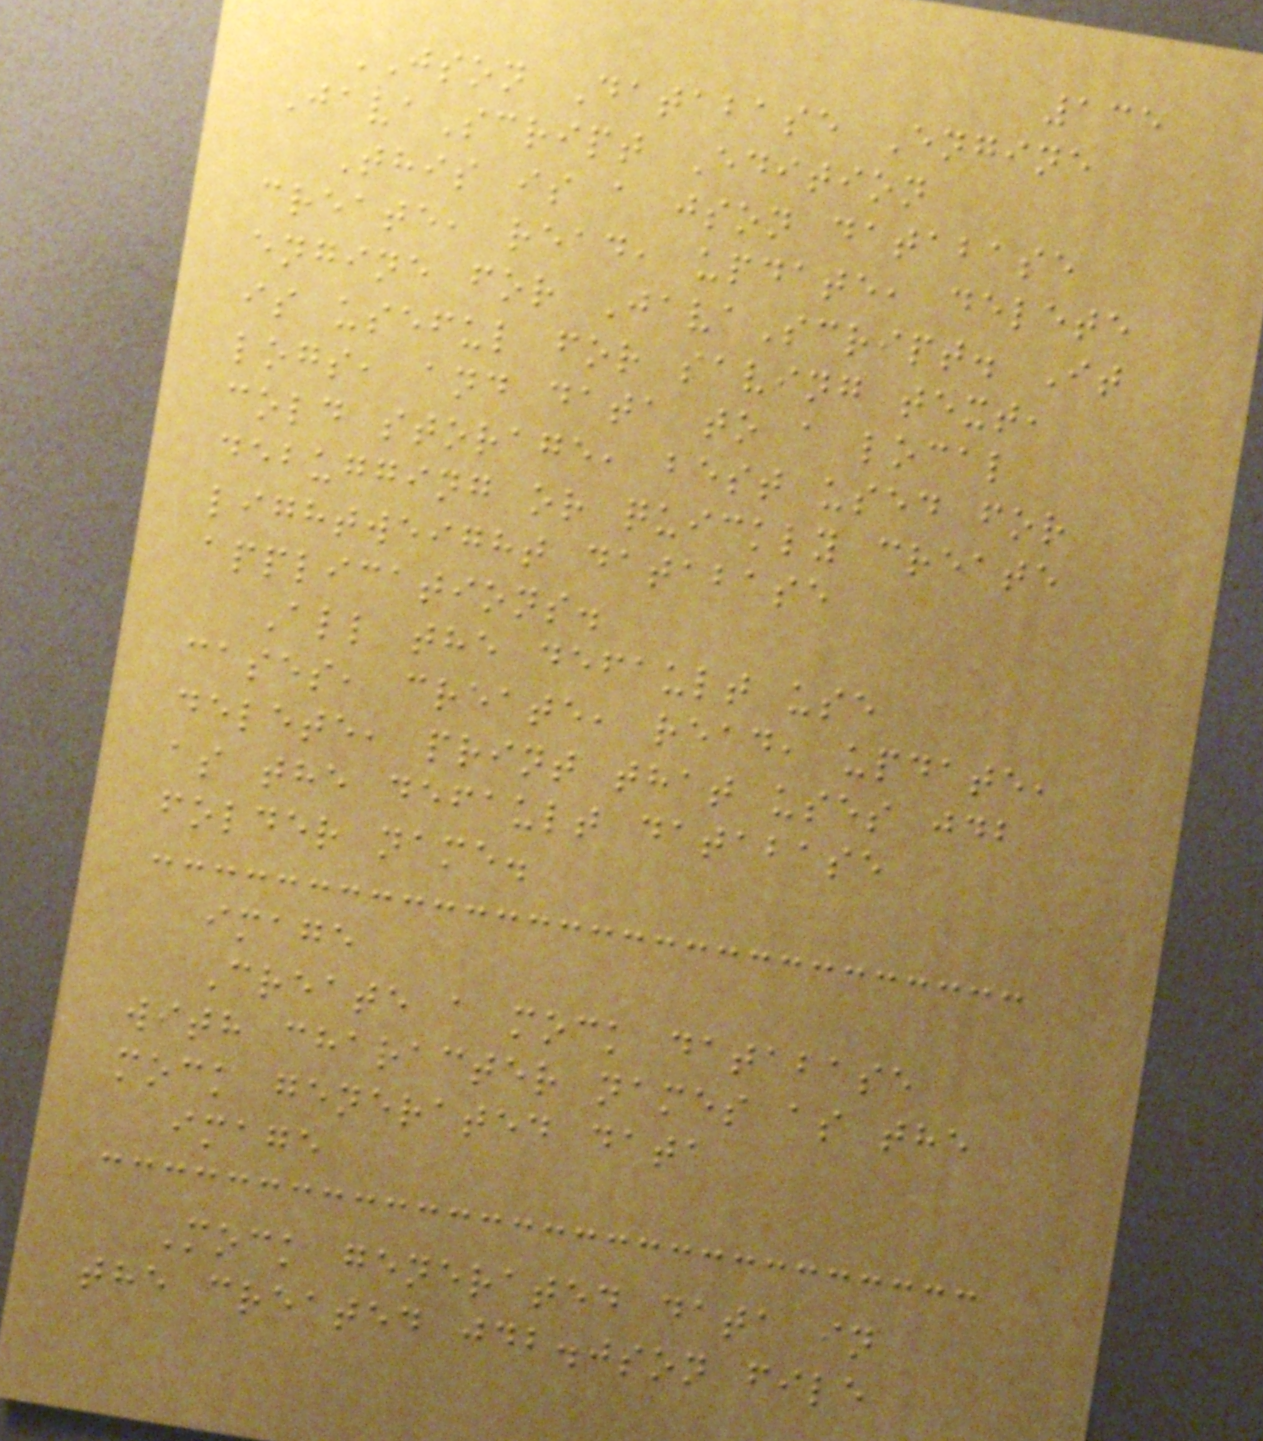135
JSON Database Engine
JavaScript Edition
This is a json database
create, read, update, delete
engine for JavaScript. It
is useful for saving text,
logs, and data to a local
cold storage, best used for
debugging or quickly create
lightweight database
applications.
All the default use
cases, create, read, update,
delete, print that uses jdb
as the default database
folder name.
image
Create a mock database
with character names as the
mock generated data
image
Mock generated data in
the created jdb.json file
